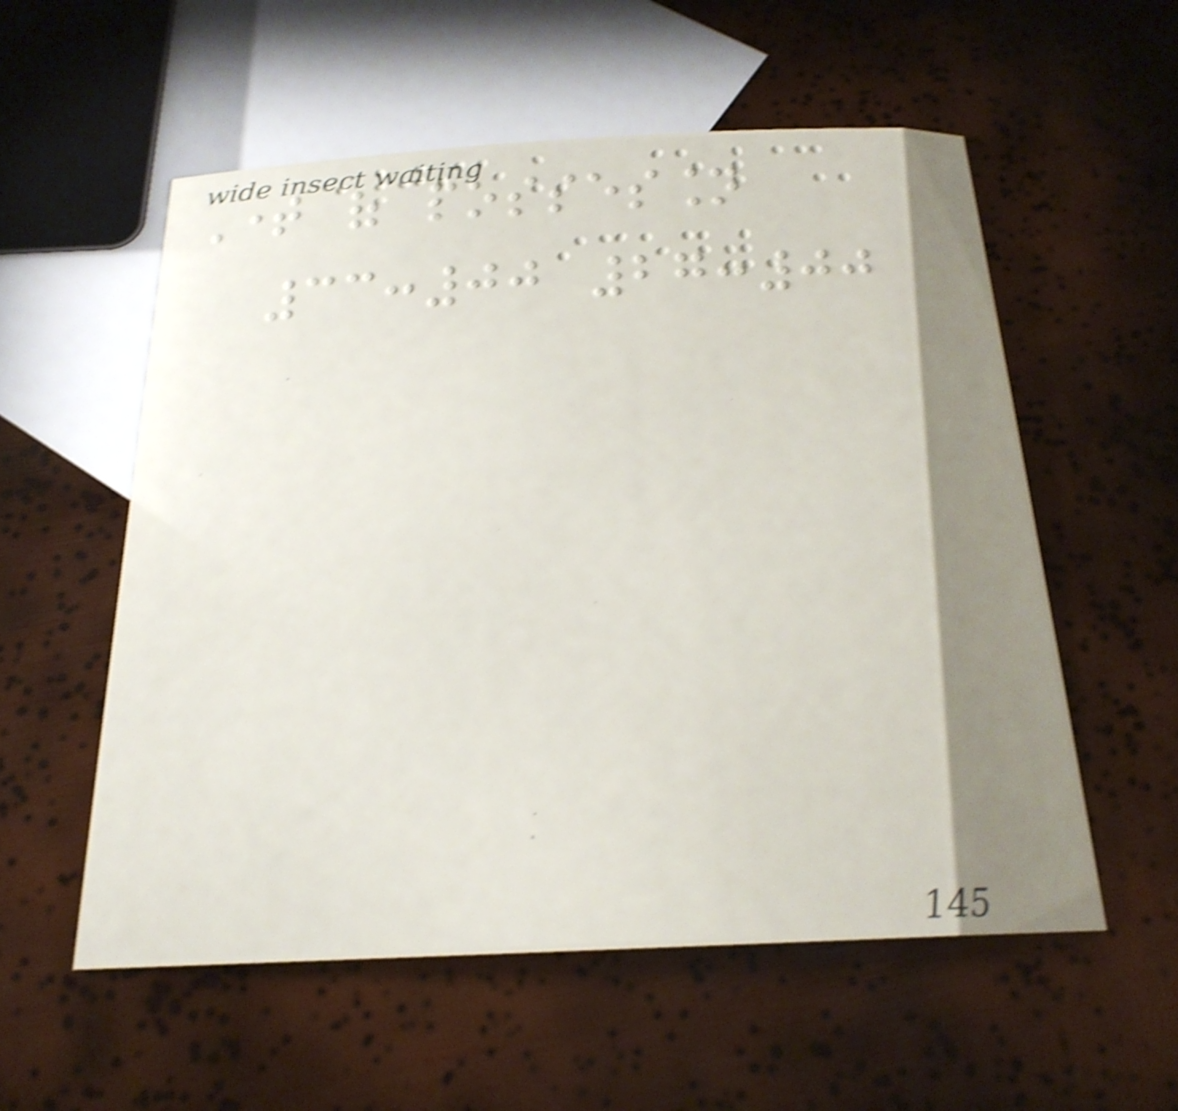Time of possession
33:00 27:00
